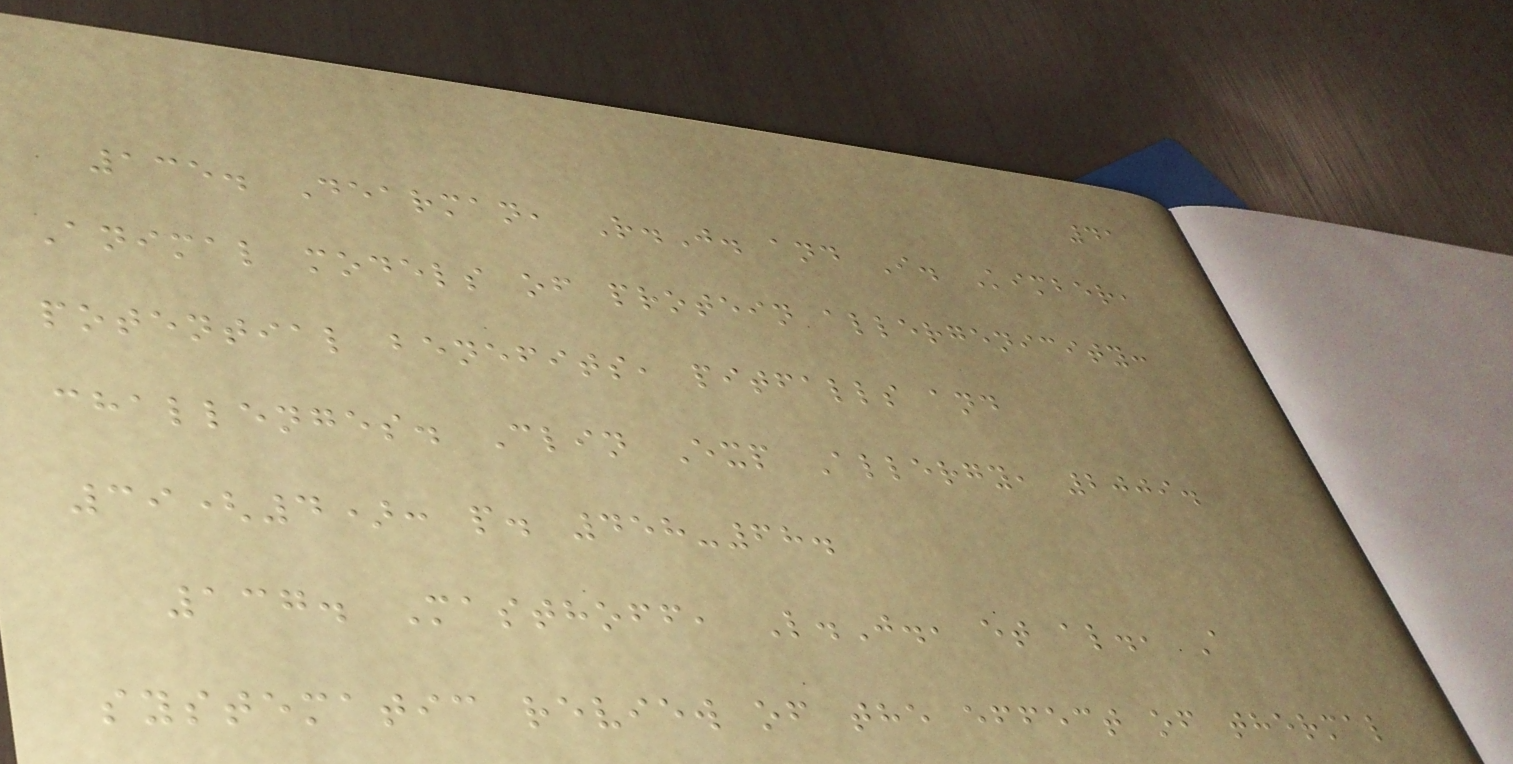41
135. Dearman, R.J. and I. Kimber,
Animal models of protein allergenicity:
potential benefits, pitfalls and
challenges. Clin Exp Allergy, 2009.
39(4): p. 458-68.
137. Masthoff, L.J., et al., A
systematic review of the effect of thermal
